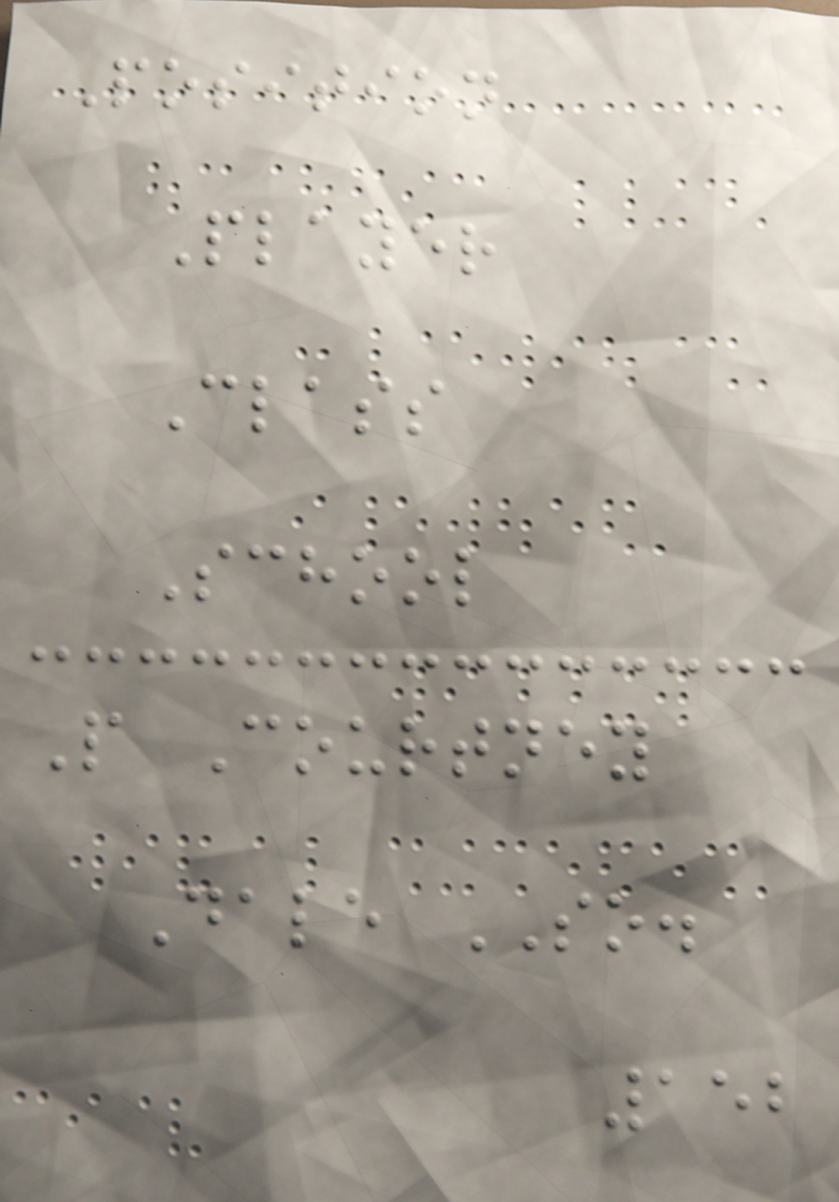Position
Player
Class
School
P Courtney
Dale SO.
152
